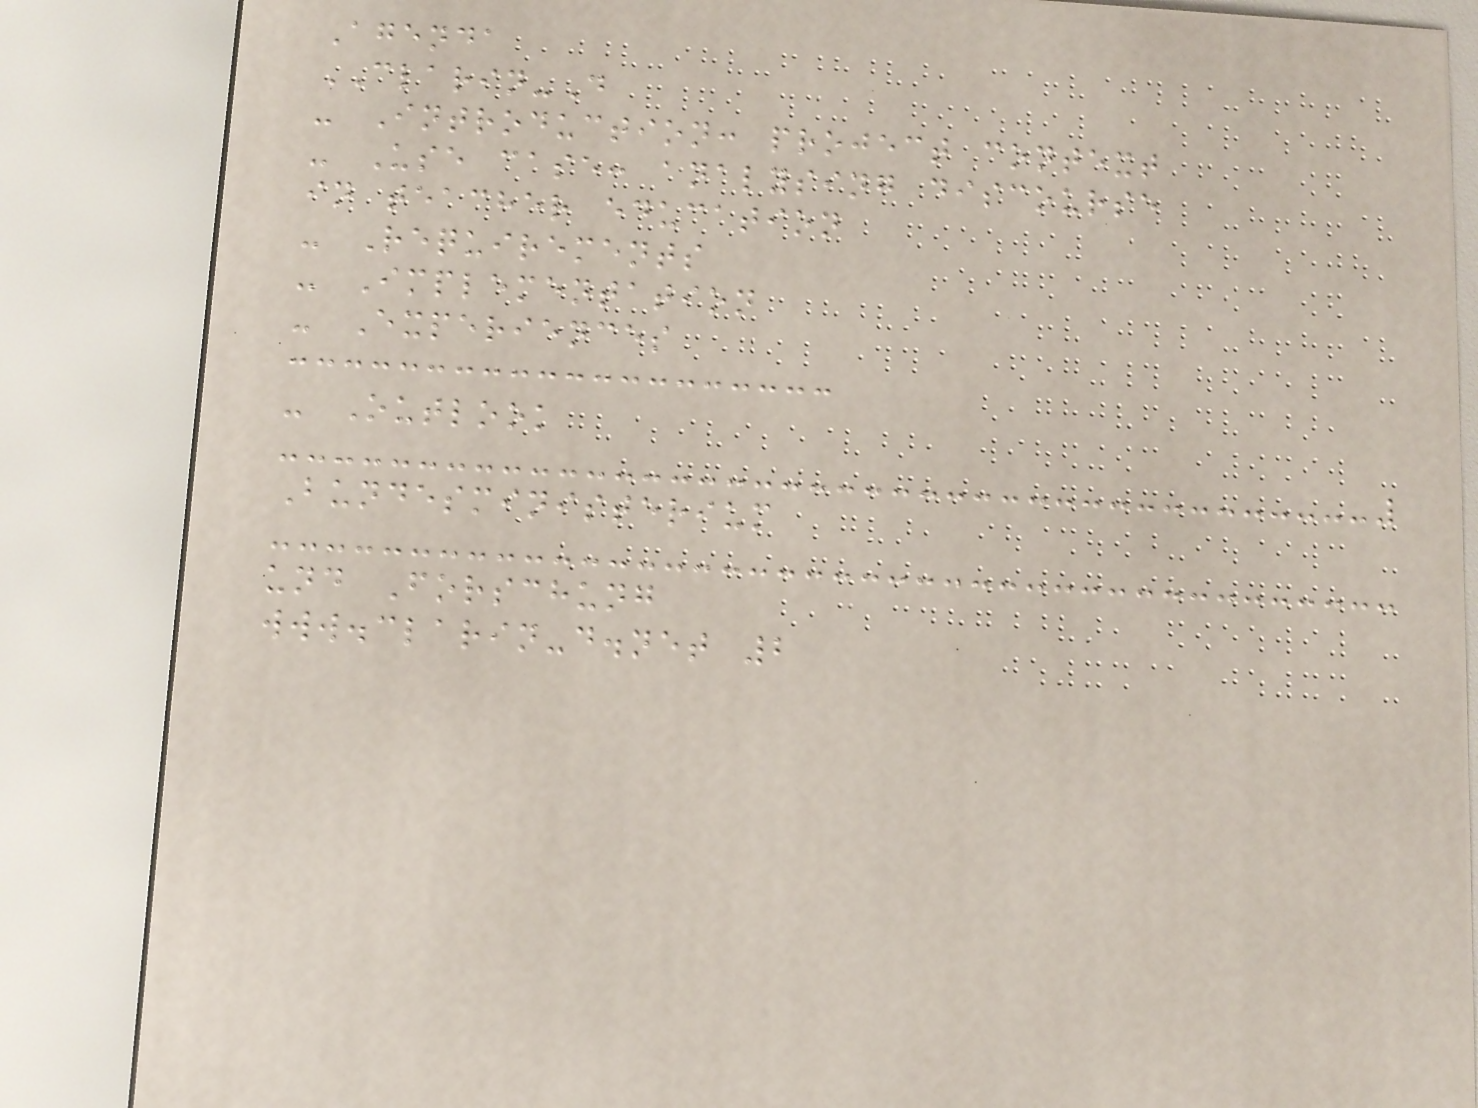Agenda
CLARIN-D
- Introduction: project context
- Use case: analysing discourse
in teacher education
- Requirements
- Implementation
- Experiences
- Outlook
Bundesministerium
und Forschung
www.clarin-d.net 2
